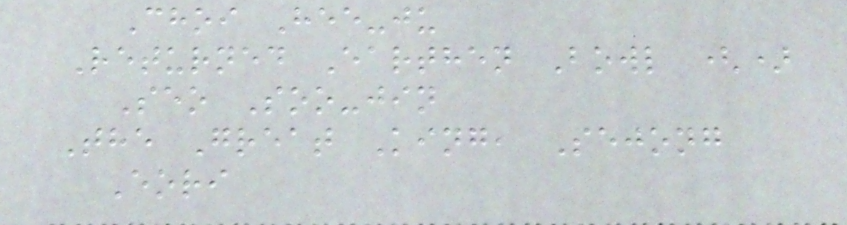Choi Hee-ju
Returned Earthen Bowl ()
Seo Soo-jin
The Great King, Sejong
Eori
